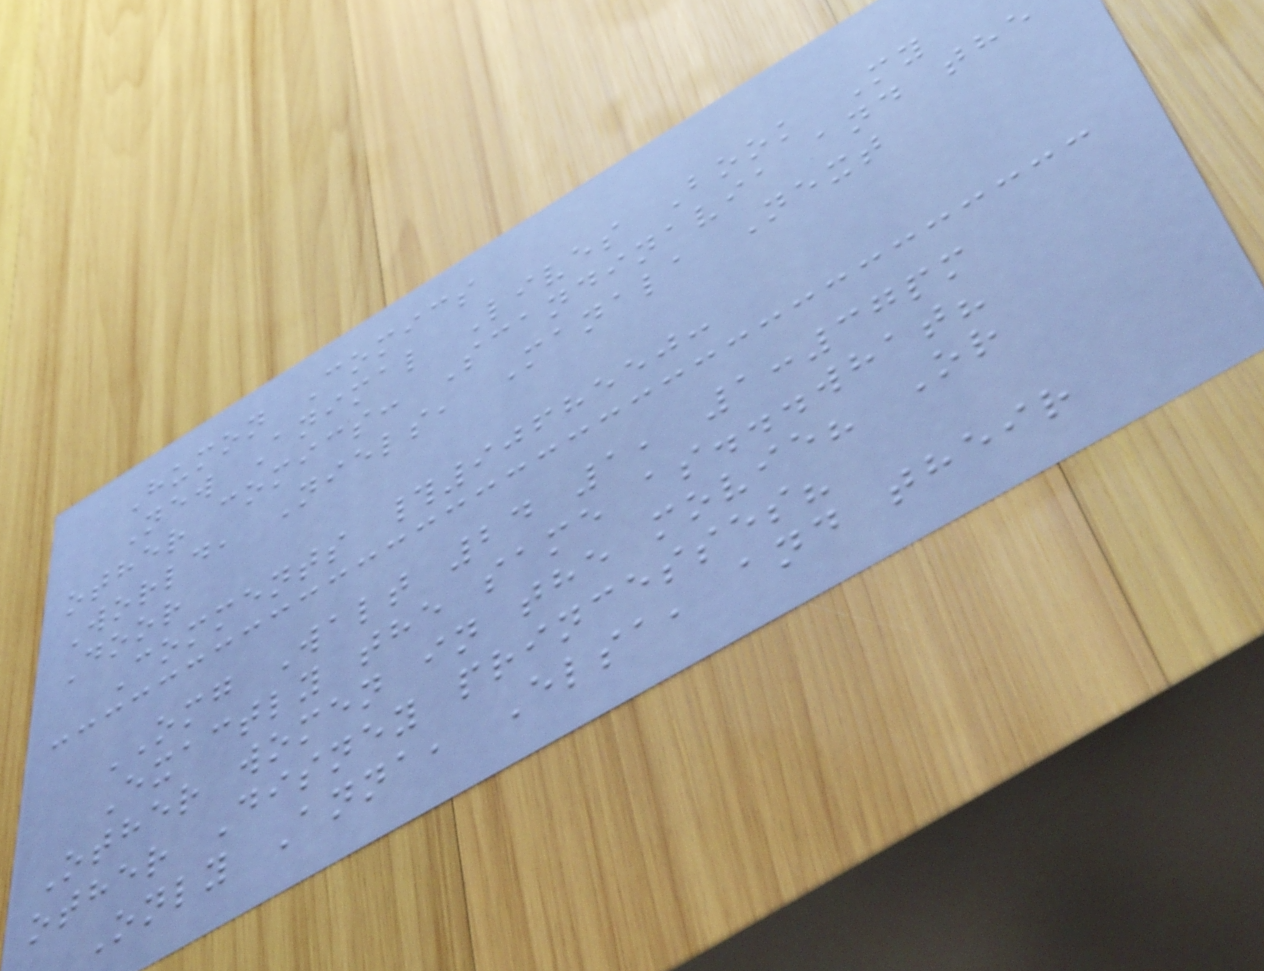Humon Comics
New Animal Lives Book My
other comics: Scandinavia and the
World, Niels, Manala Next
Door
Comments #9068550:
OMG Walt 24 1, 1:37pm
Exactly the same as...what?
Other women in the movie? Or
other Disney princesses?
Only Anna, Elsa, and their
